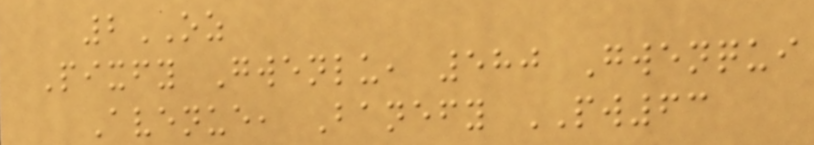2OZ
Pixfy Gwenlu, 580 Gwenqui
Avenue, Banefy PW63
